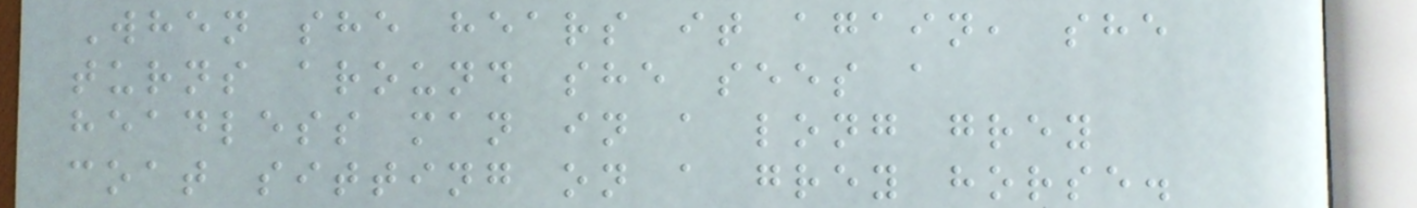When she hears it again, she
turns around she sees a
headless man in a long grey
coat sitting on a grey horse.
